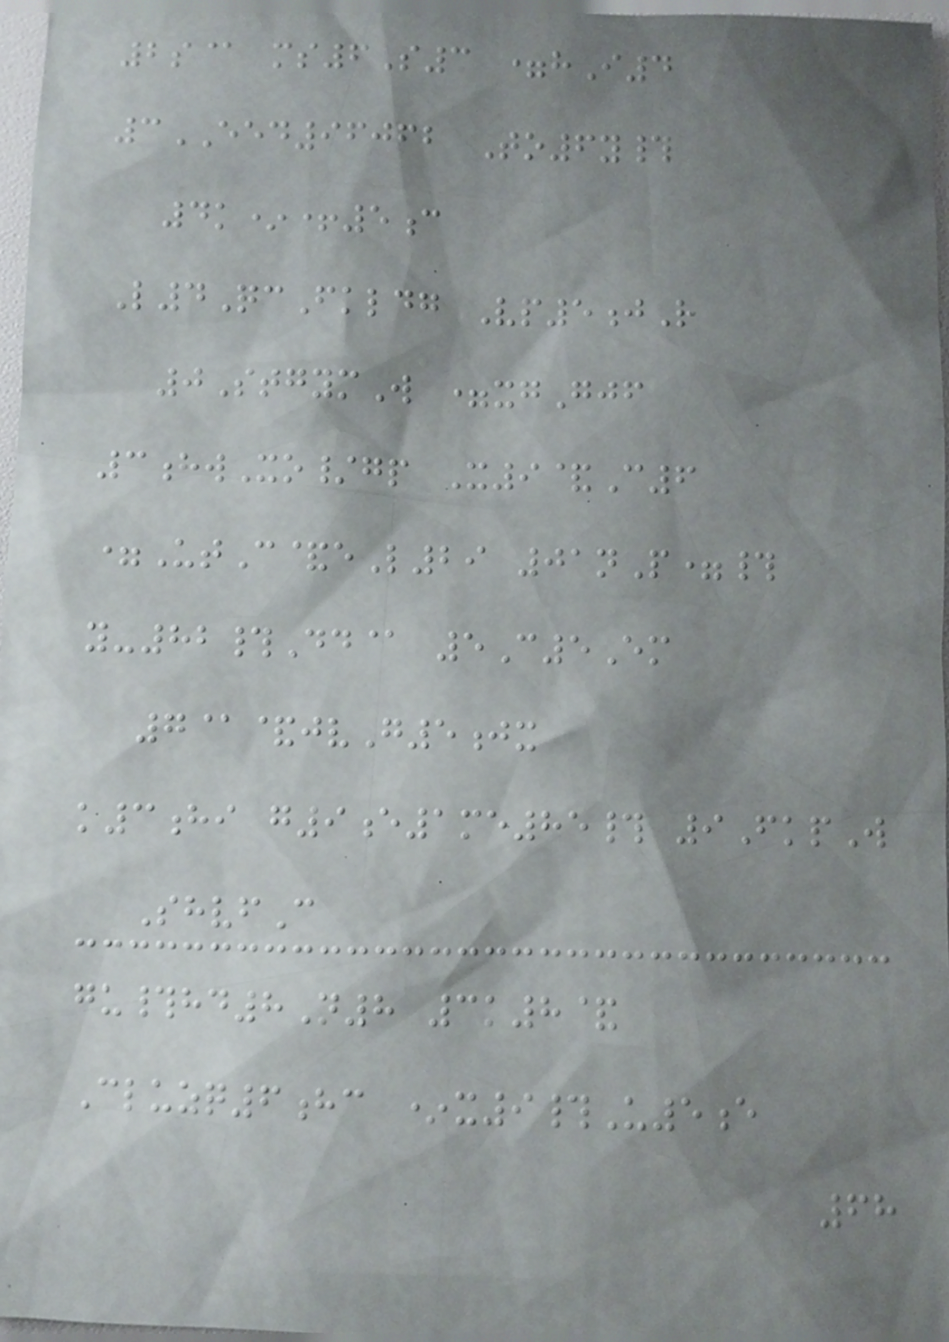2s@ ms6S3 =hI4
3EED96062 To6y#
4k*+5c
L4QcFkldg Vp5jR
0StgymW =xgGjf
3hwXo/gp X9&C6
=UtC&eL29 01nP=#
y-82#Dd@ 5C5Em
7@&jvG5jx
k3hi g9e1me85# 9FkpW
ShvfC
gu#hd8N8 3k8&
Cluzq6hc *x9#U5e
68
